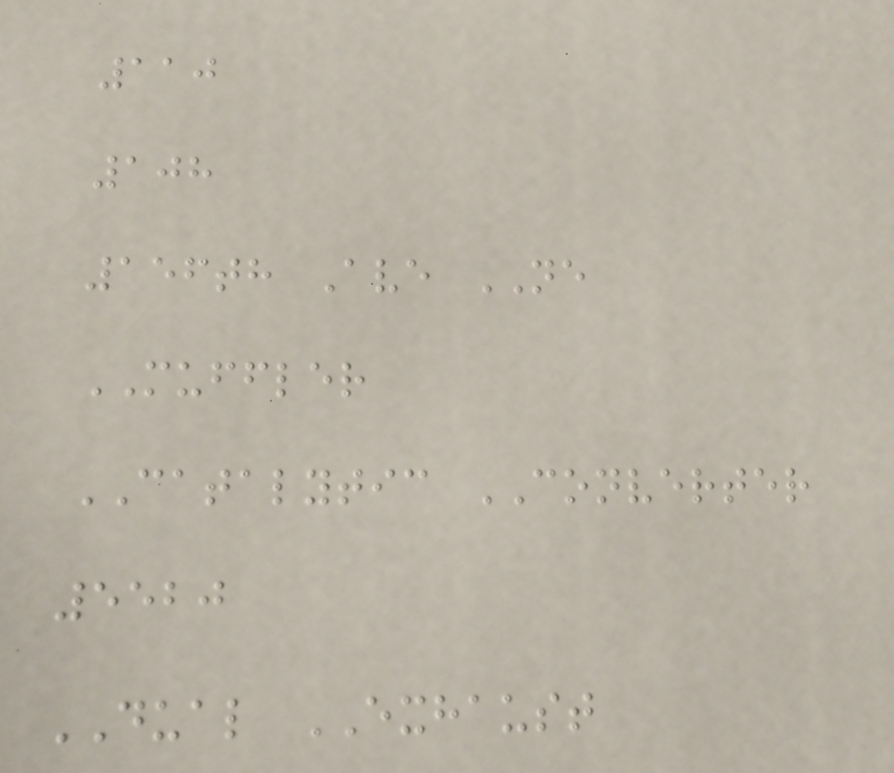110
108
156th Ave NE
MUFFLER
CATALYTIC CONVERTER
5520
DUAL EXHAUST
